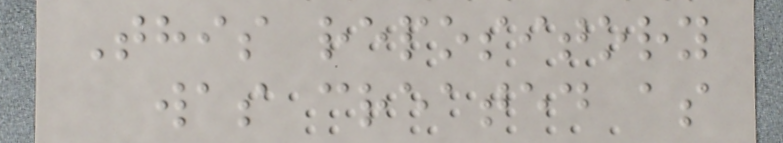This repository
was created as
